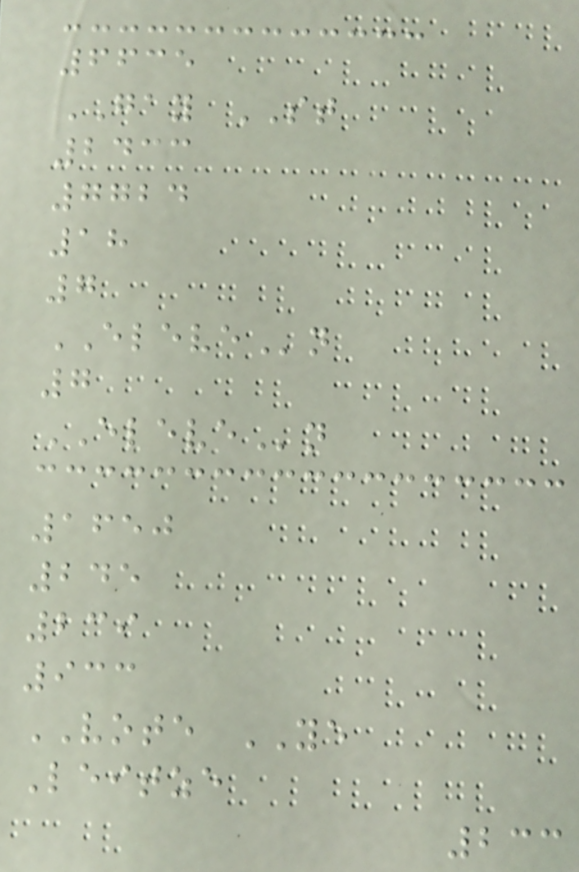6635
GAY ST
2433
7724
18
7
ELEVEn
7
ELEVEn
1650
245
239
933
VOTE YE
Leitze
233
